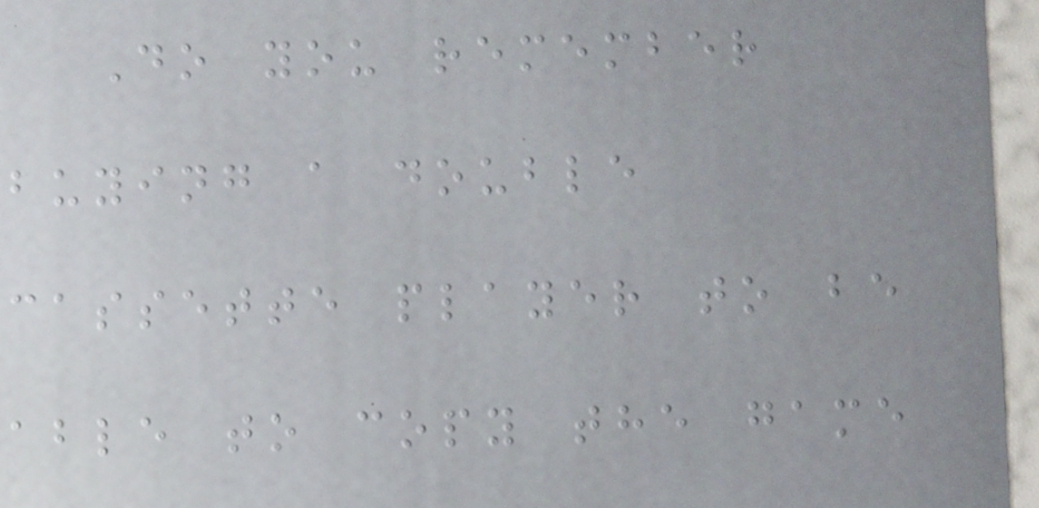Do you remember
buying a double
cassette player to be
able to copy the game
